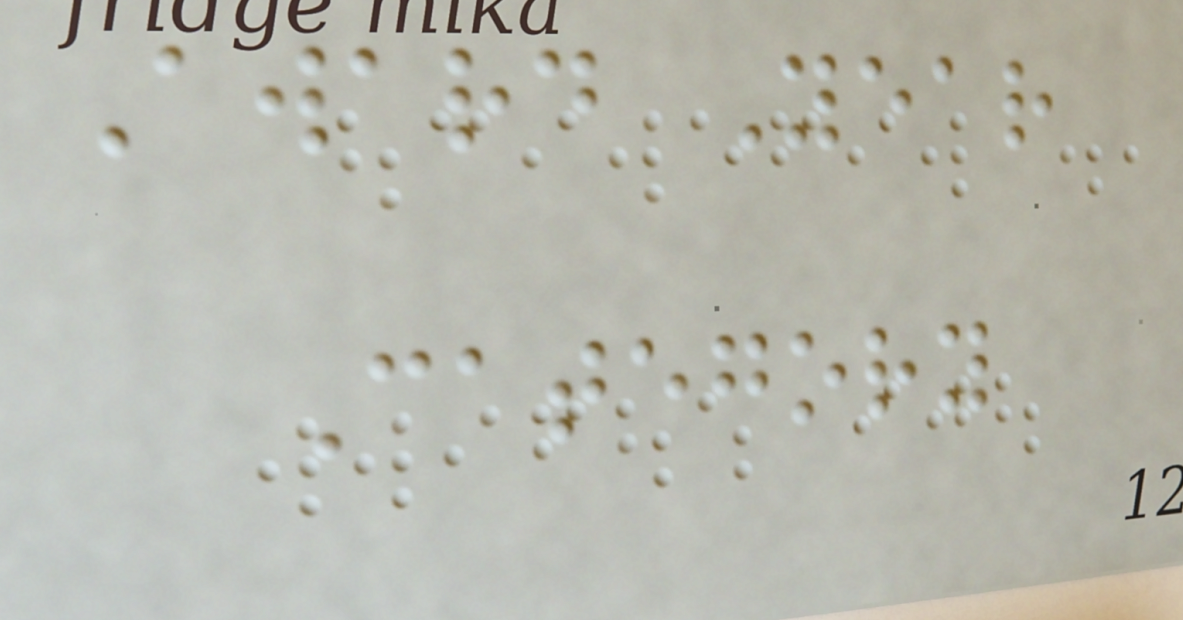Award Year
Category
